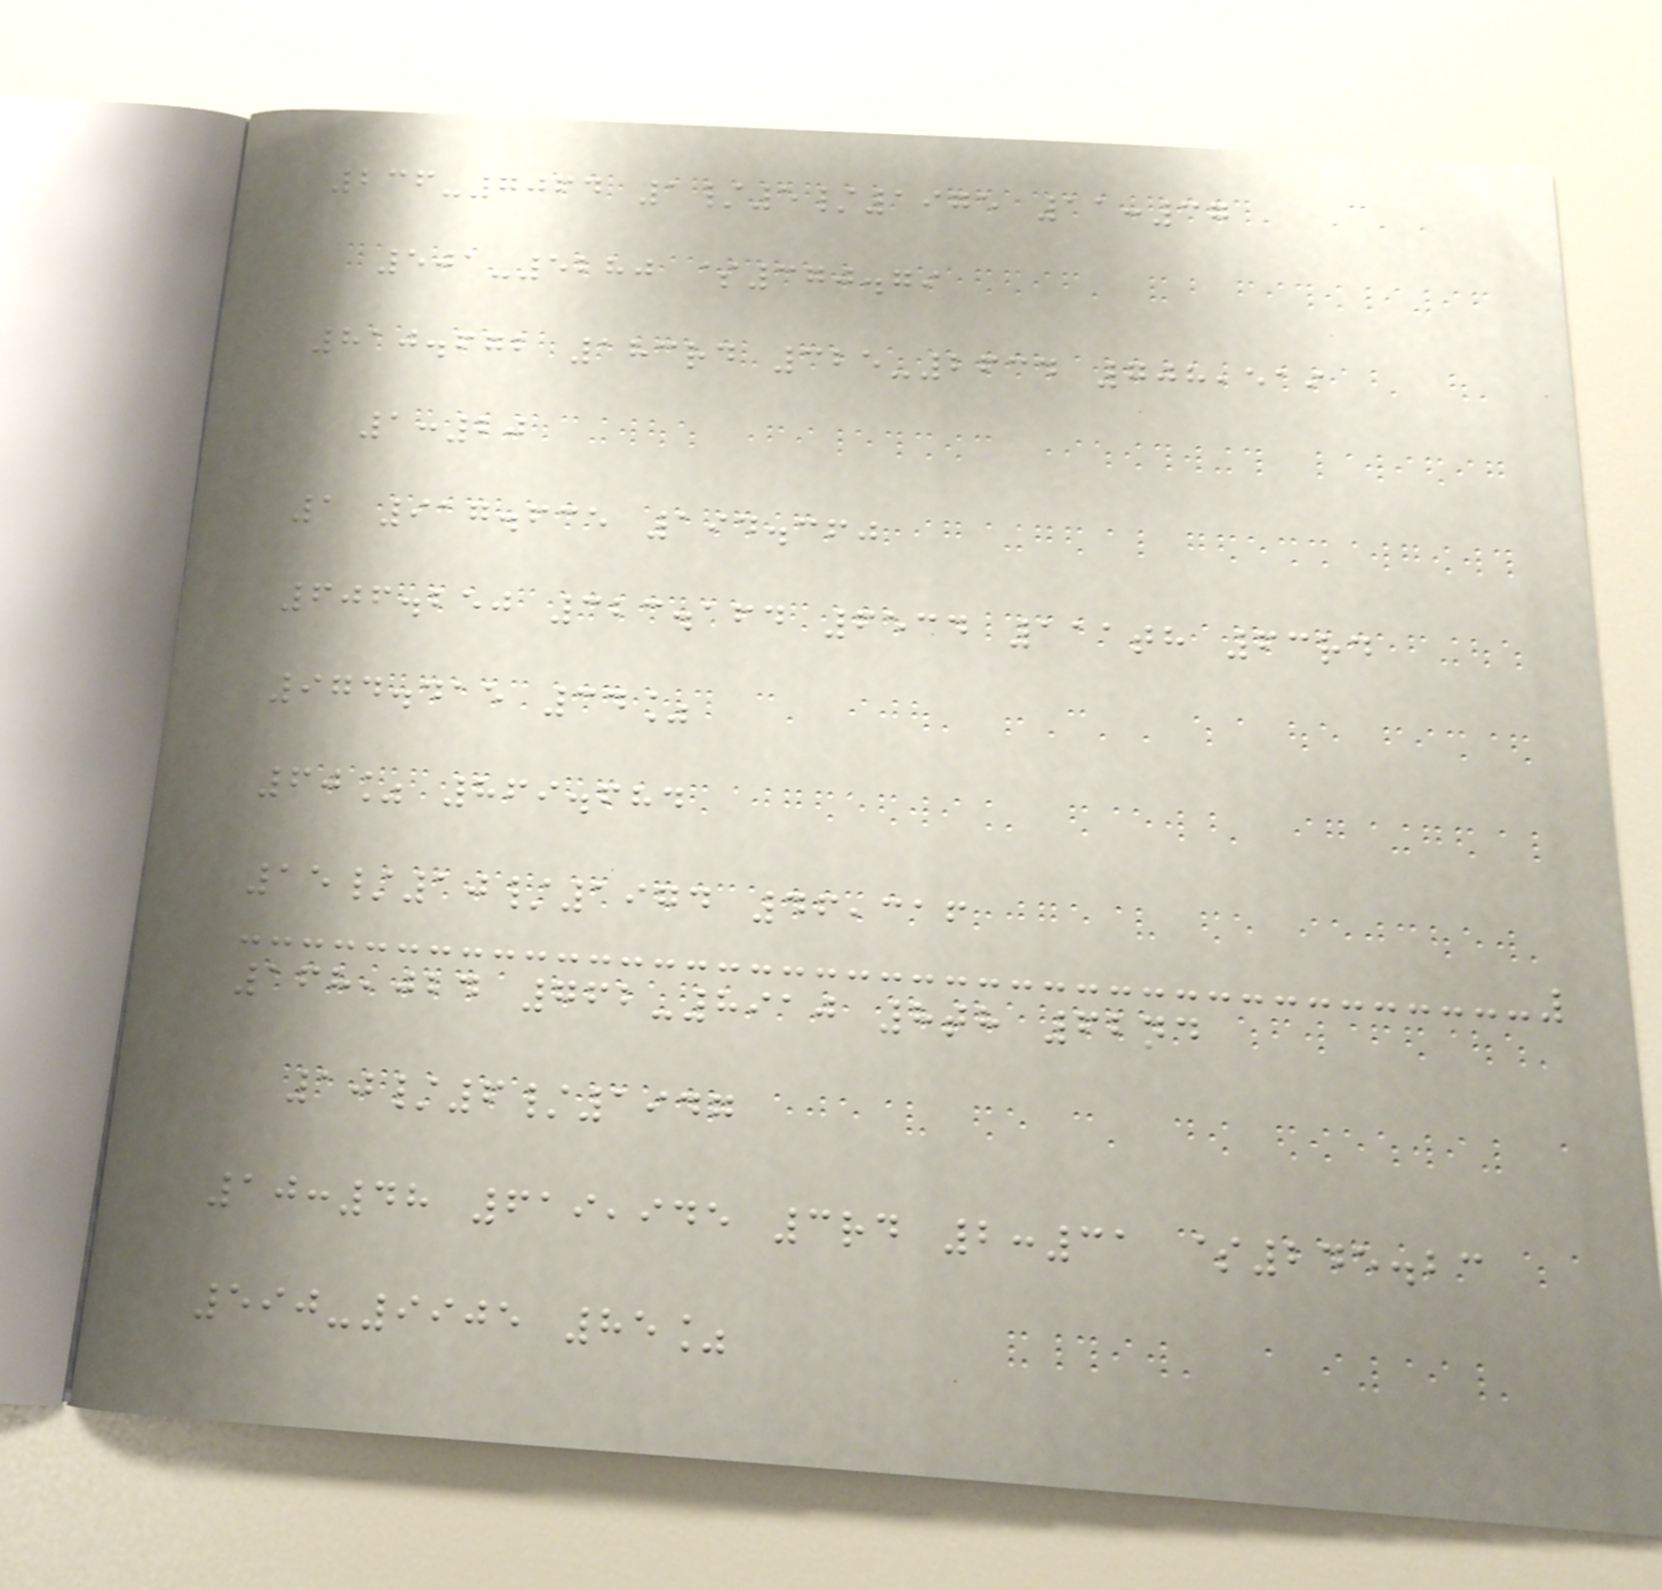236-7064 1/5/1975 11:37
501-5280 $370.79
810.672 183rd 325-2634 708,519
1:20
1 917.635 194.360
606.250 323.164 6534 111th 63rd
974.415 34%
60% 869.684
15/10/1974 46,316
168,024 762-8910 8th 62nd
10/6/1947
10:48 619,945 3rd 2:31 $245.23
590-9905 85%
